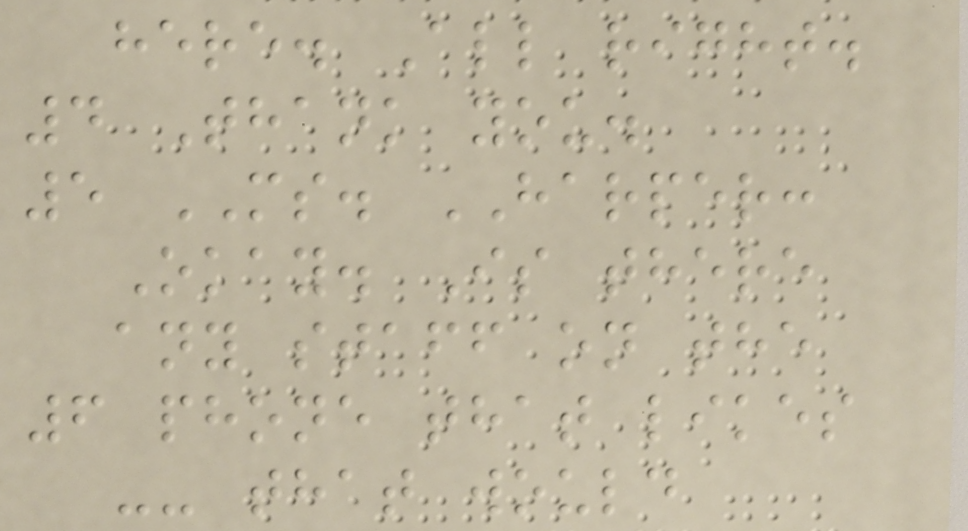here. All right.
4 Thank you.
5 MS. HARPER:
Okay. Is there
any staff on the
6 phone that likes
-- that would
